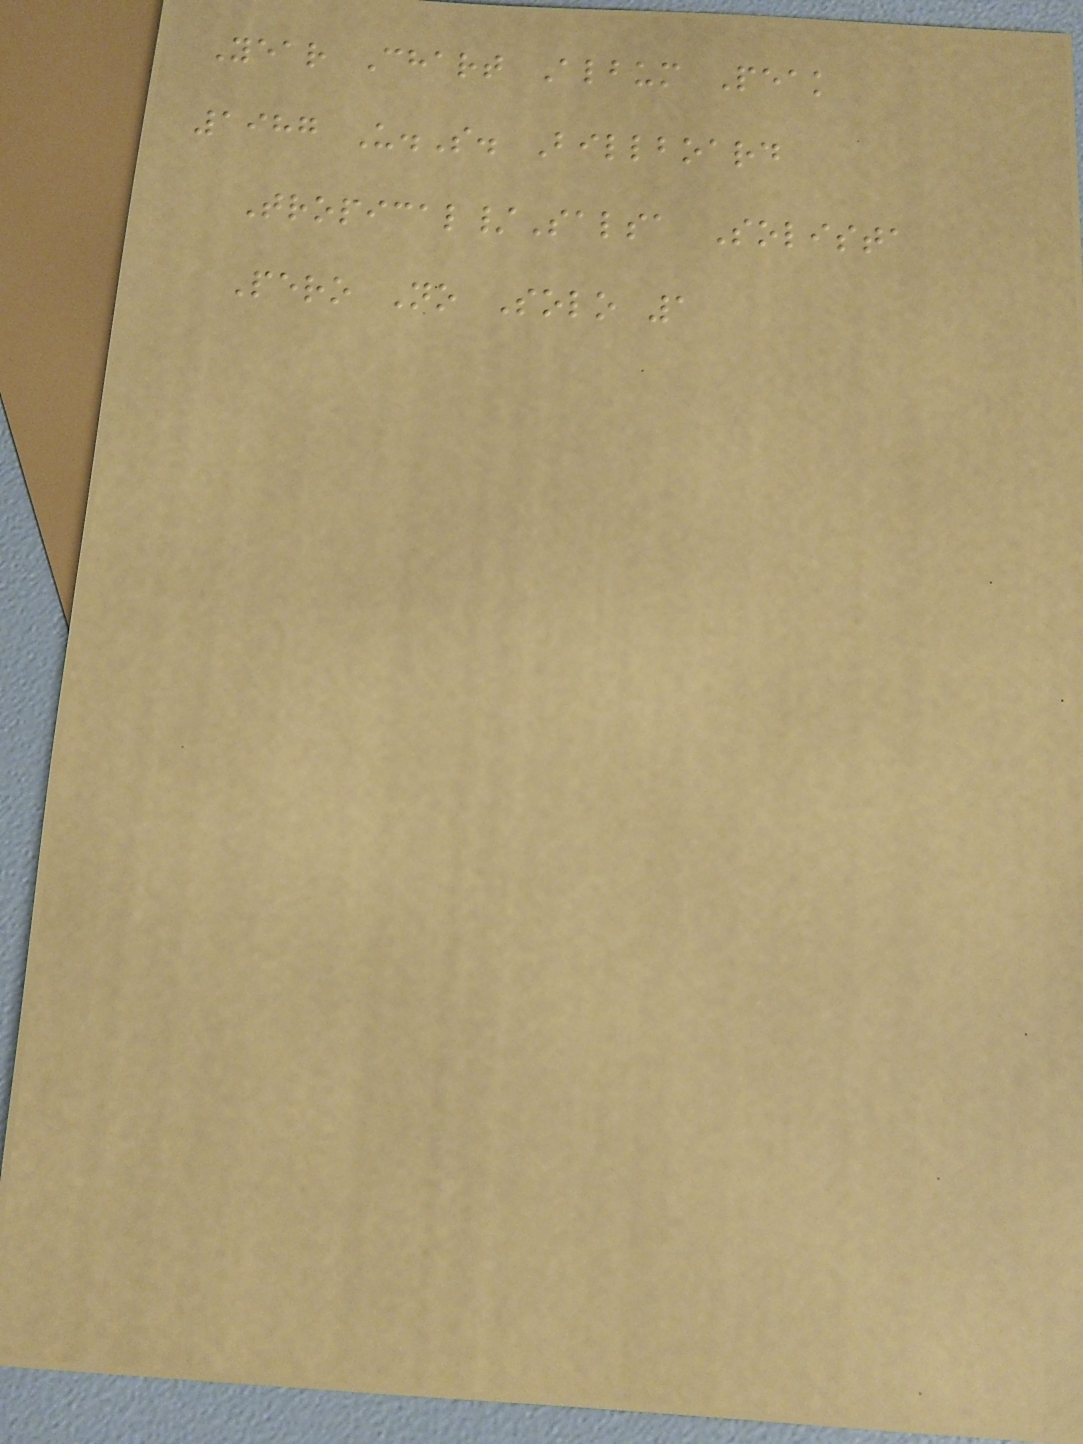Year Chart Album Peak
1987 U.S. Billboard
Tropical/Salsa Solista
Pero No Solo 1
